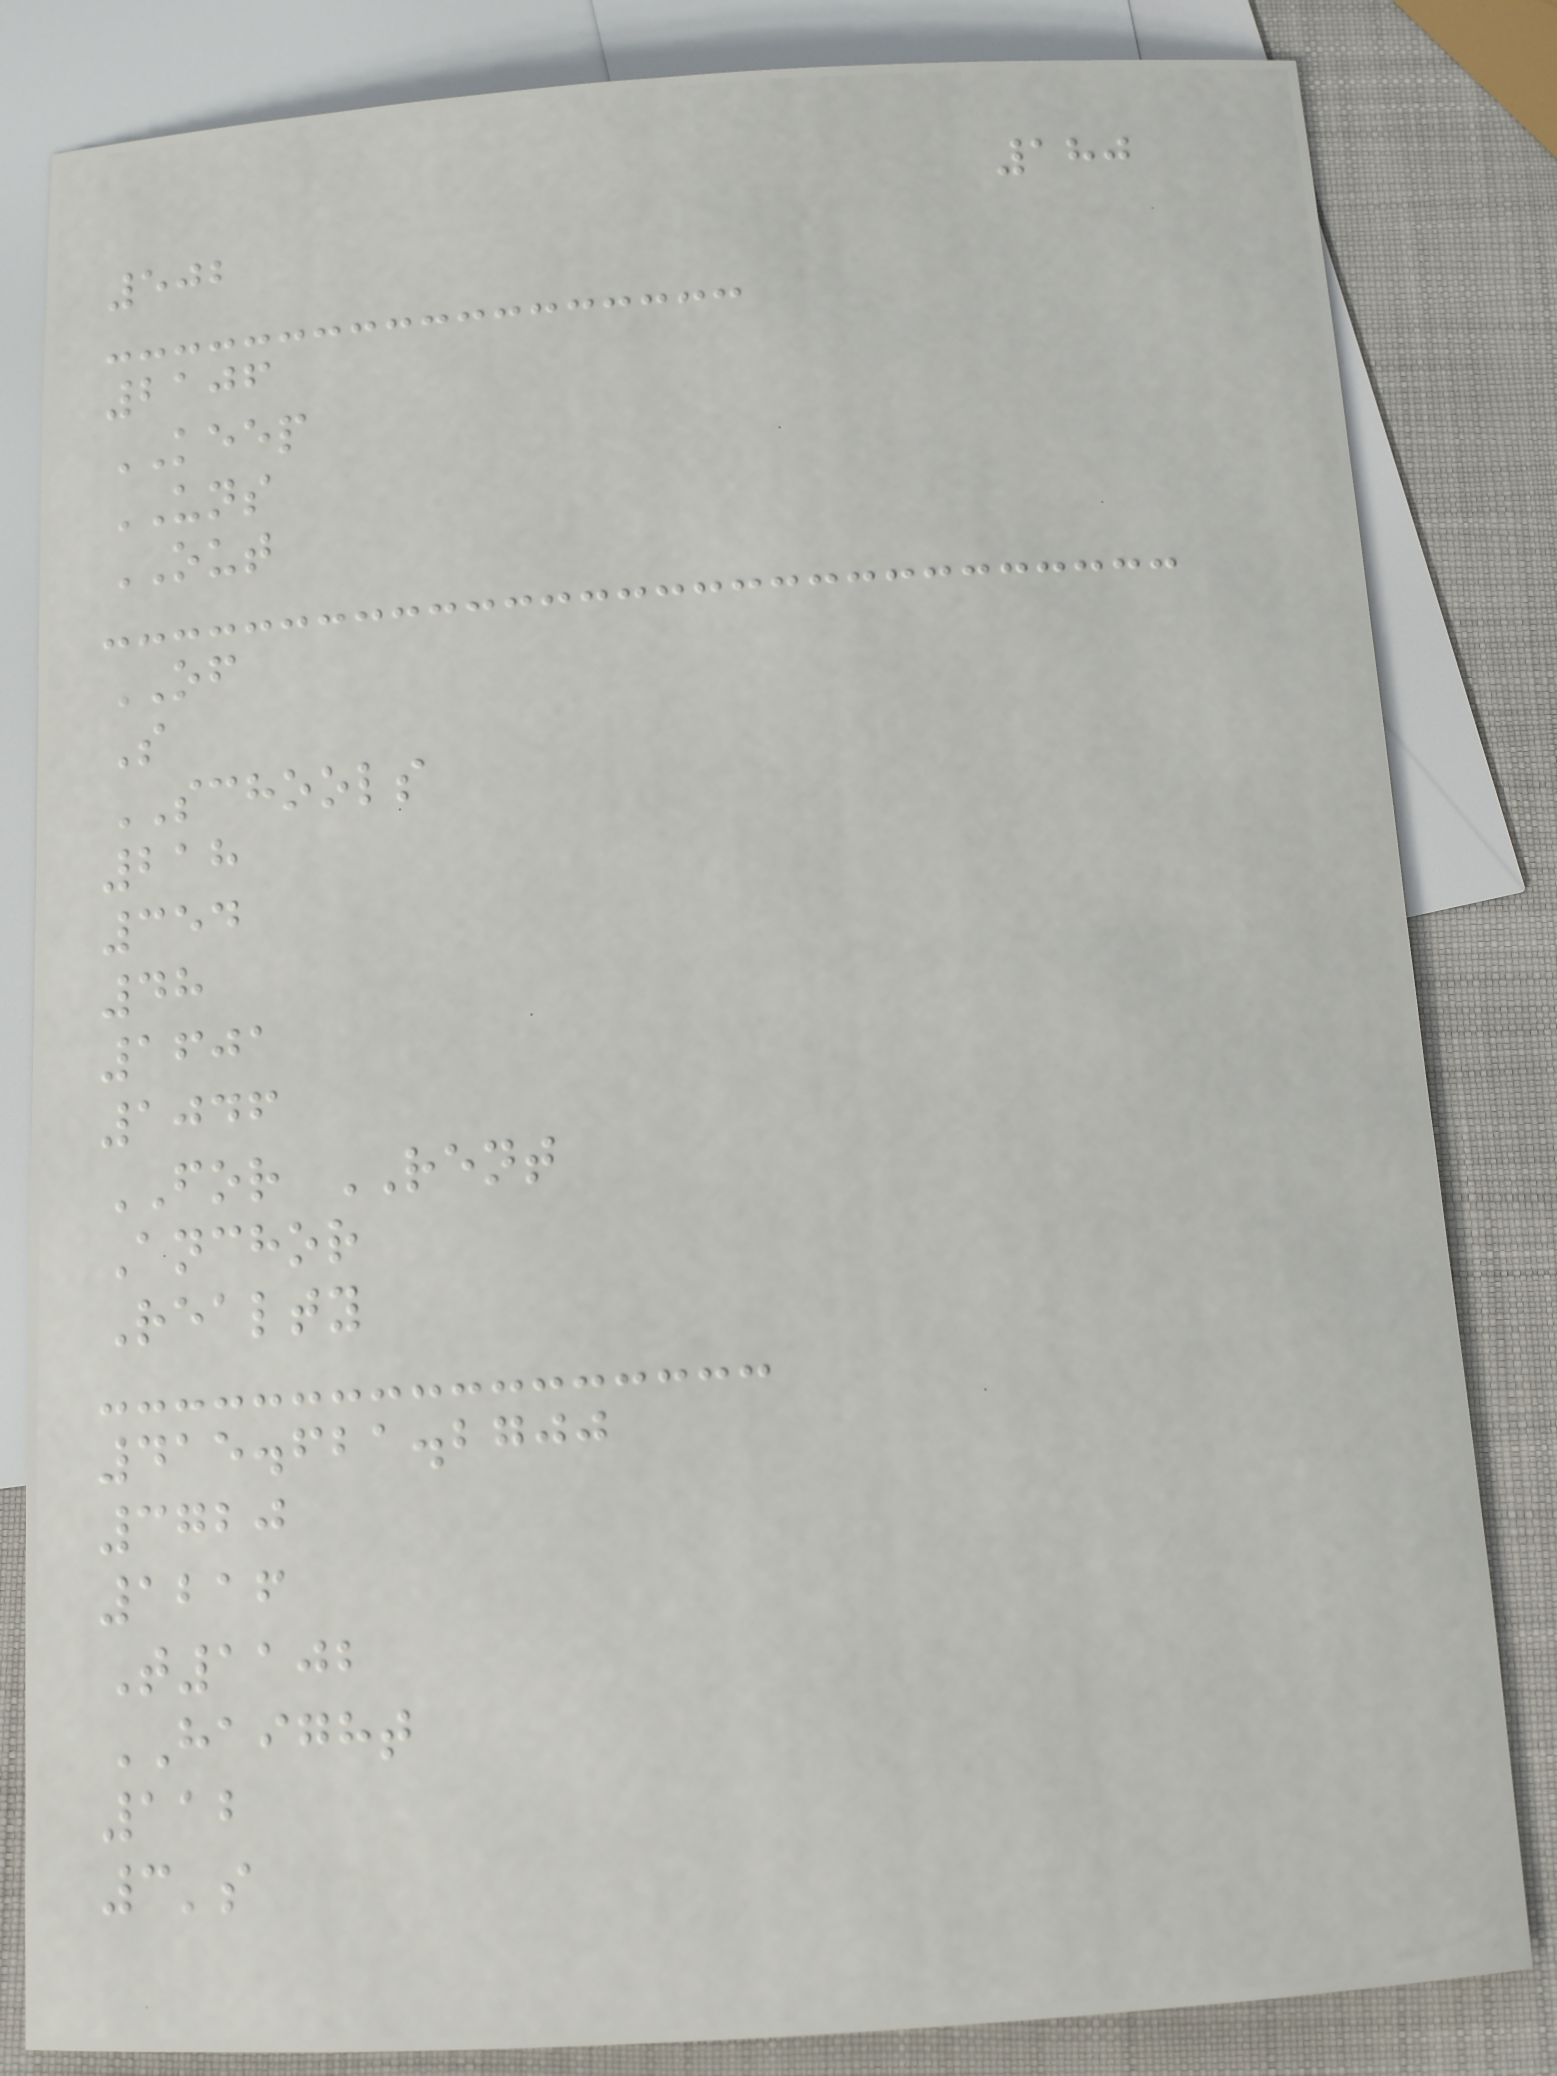180
502
2106
KEEP
UNS
OUT
OF
S
SCHOOLS
218
354
48
1601
1046
FOR RENT
Anchor
Realty
415.621.2700
3720
1216
T1102
HAIGHT
112
3's
